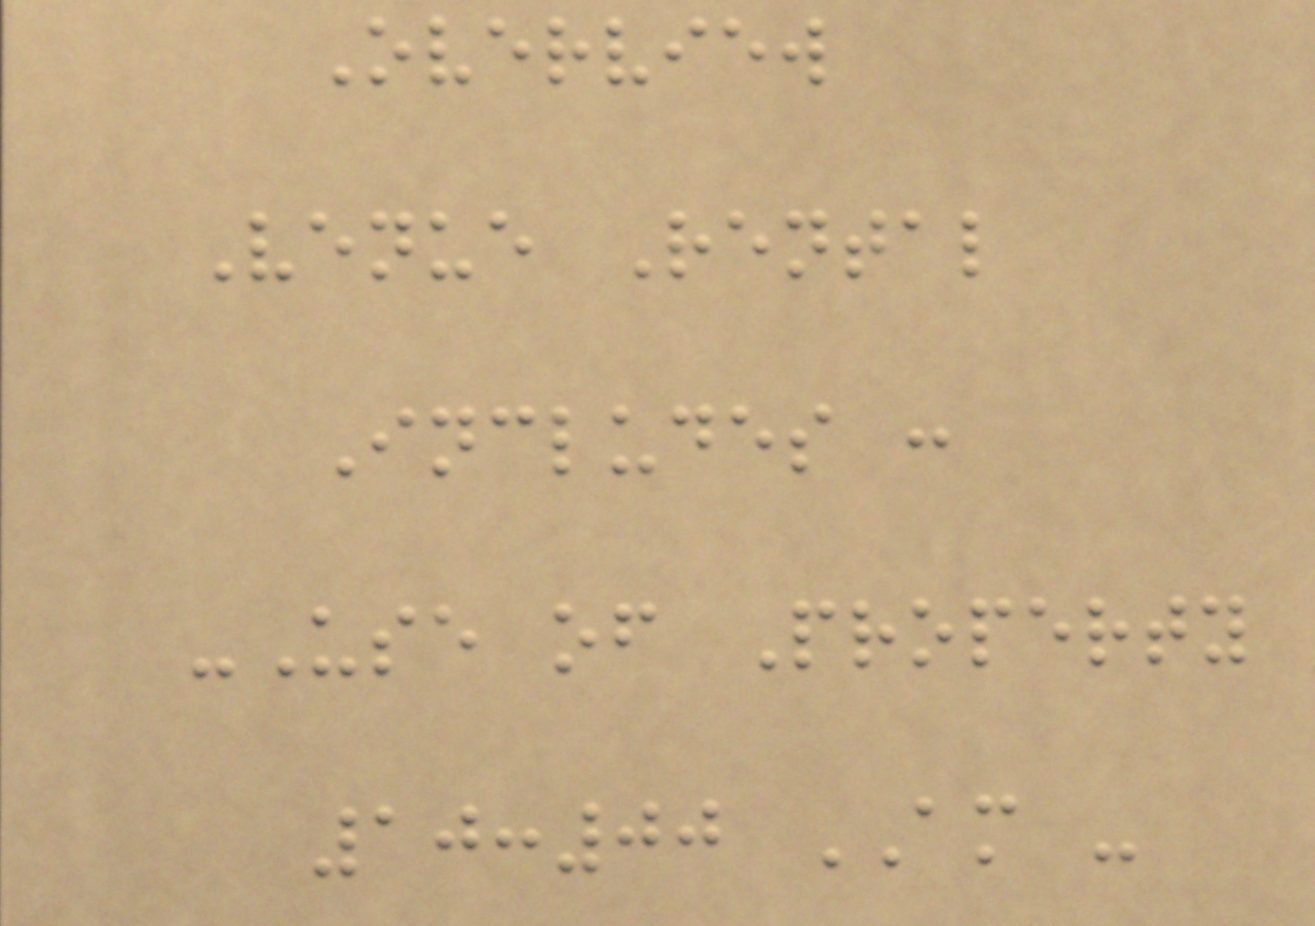Overview
Venue Rental
Includes :
-Use of Property
10:00 AM -
